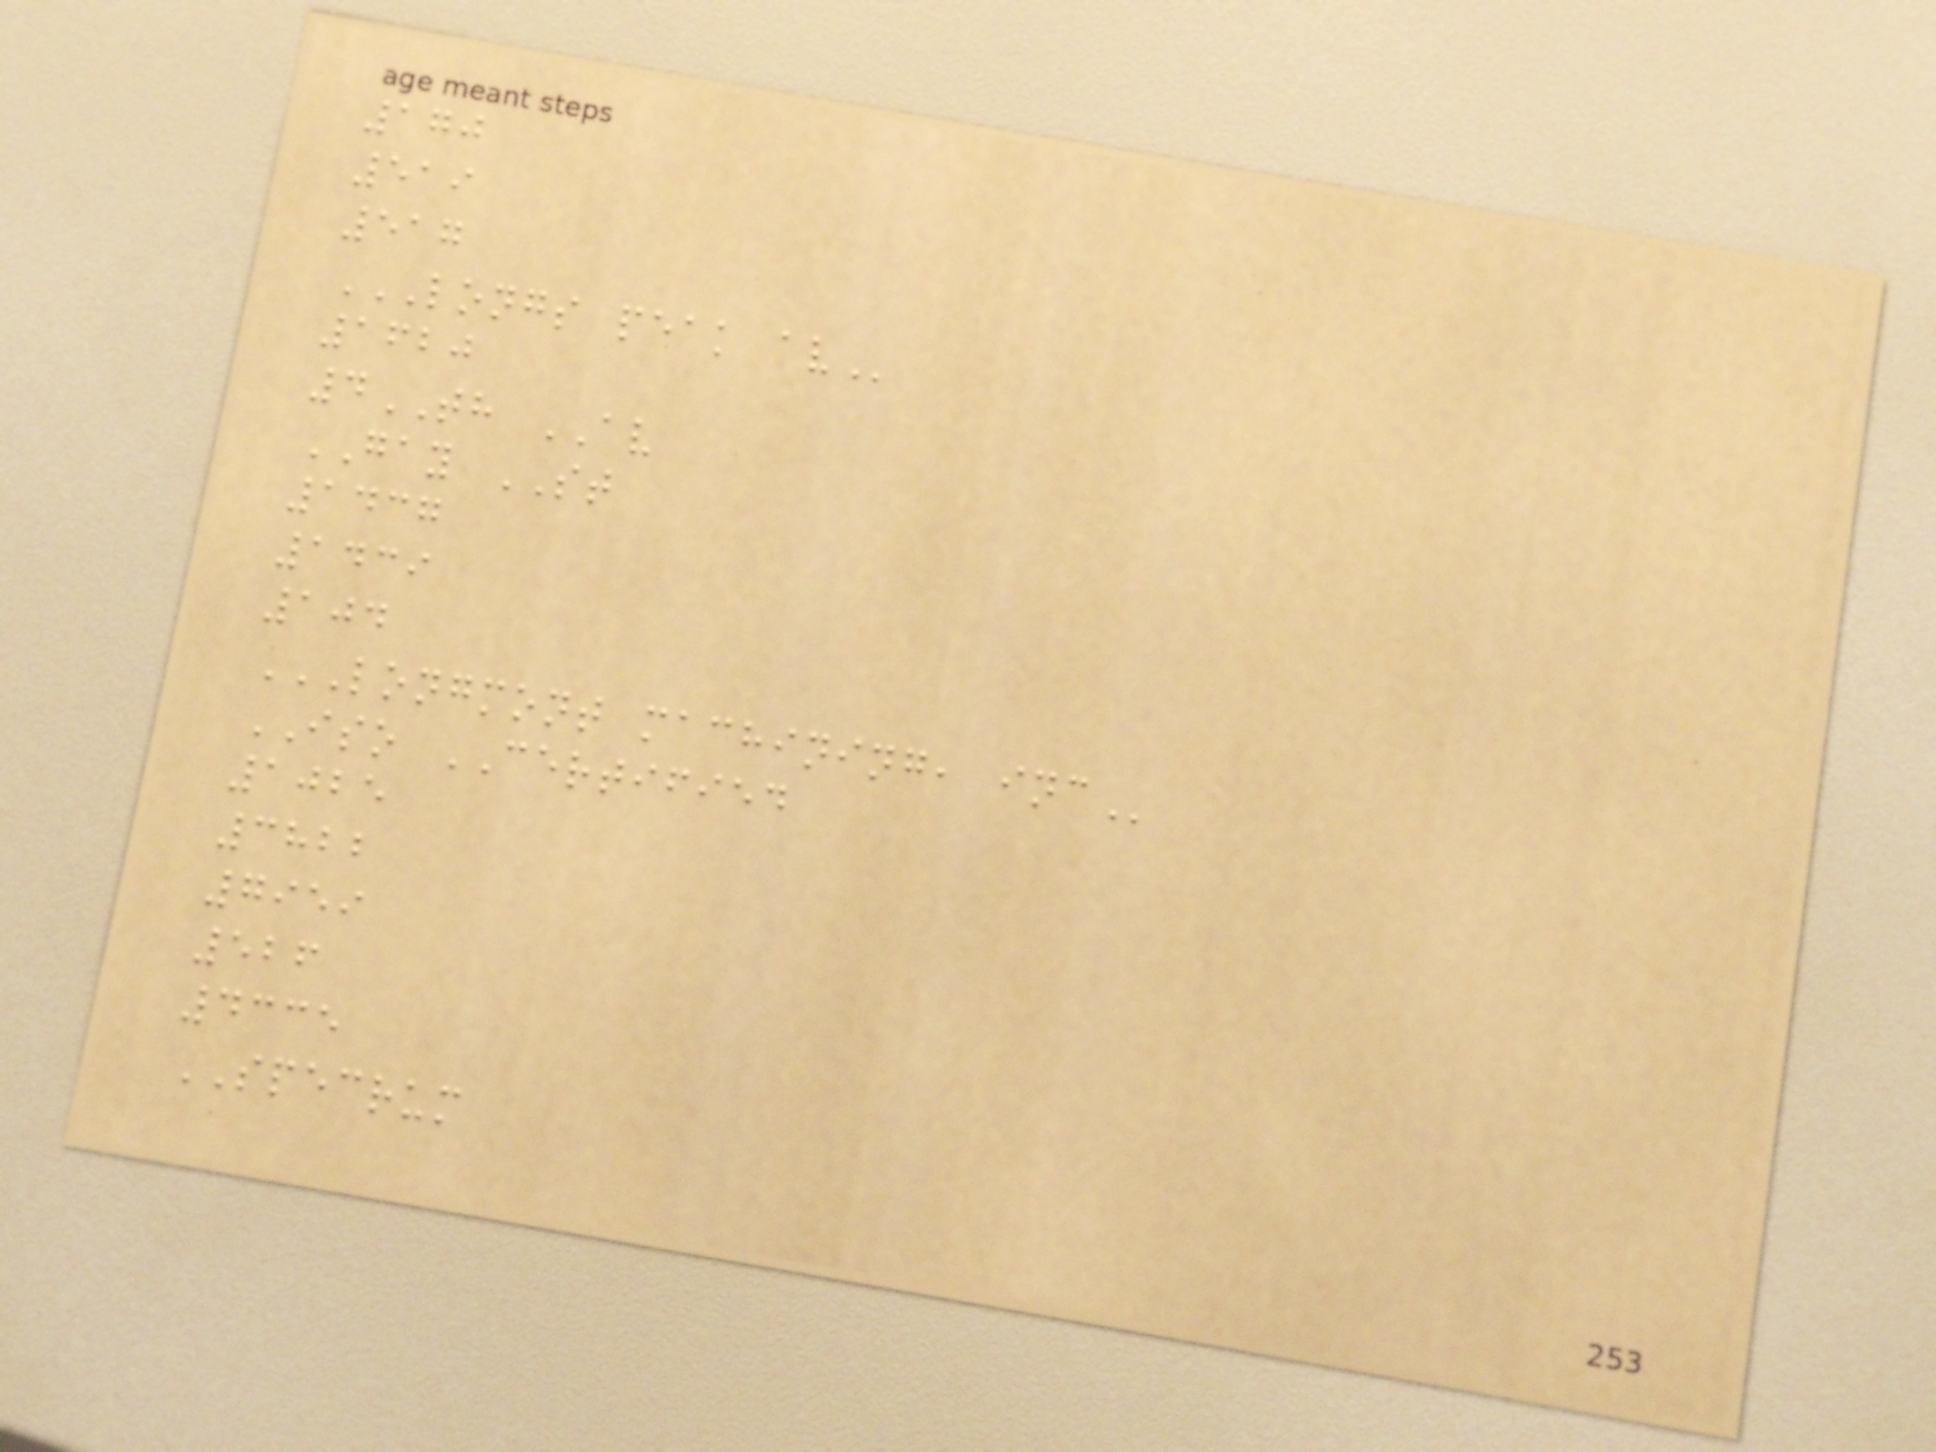170
519
517
LONGS PEAK AV
1620
4TH AV
GAY ST
1437
1439
104
LONGMONT MACHINING, INC
ISO CERTIFIED
1025
3822
7959
526
4335
SPECRUM
